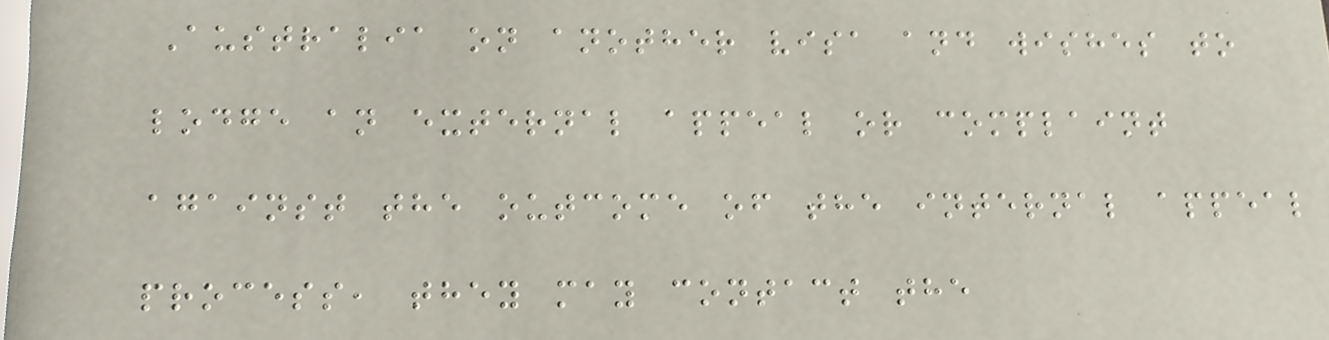Australia on another visa and wishes to
lodge an external appeal or complaint
against the outcome of the internal appeal
process, they may contact the
